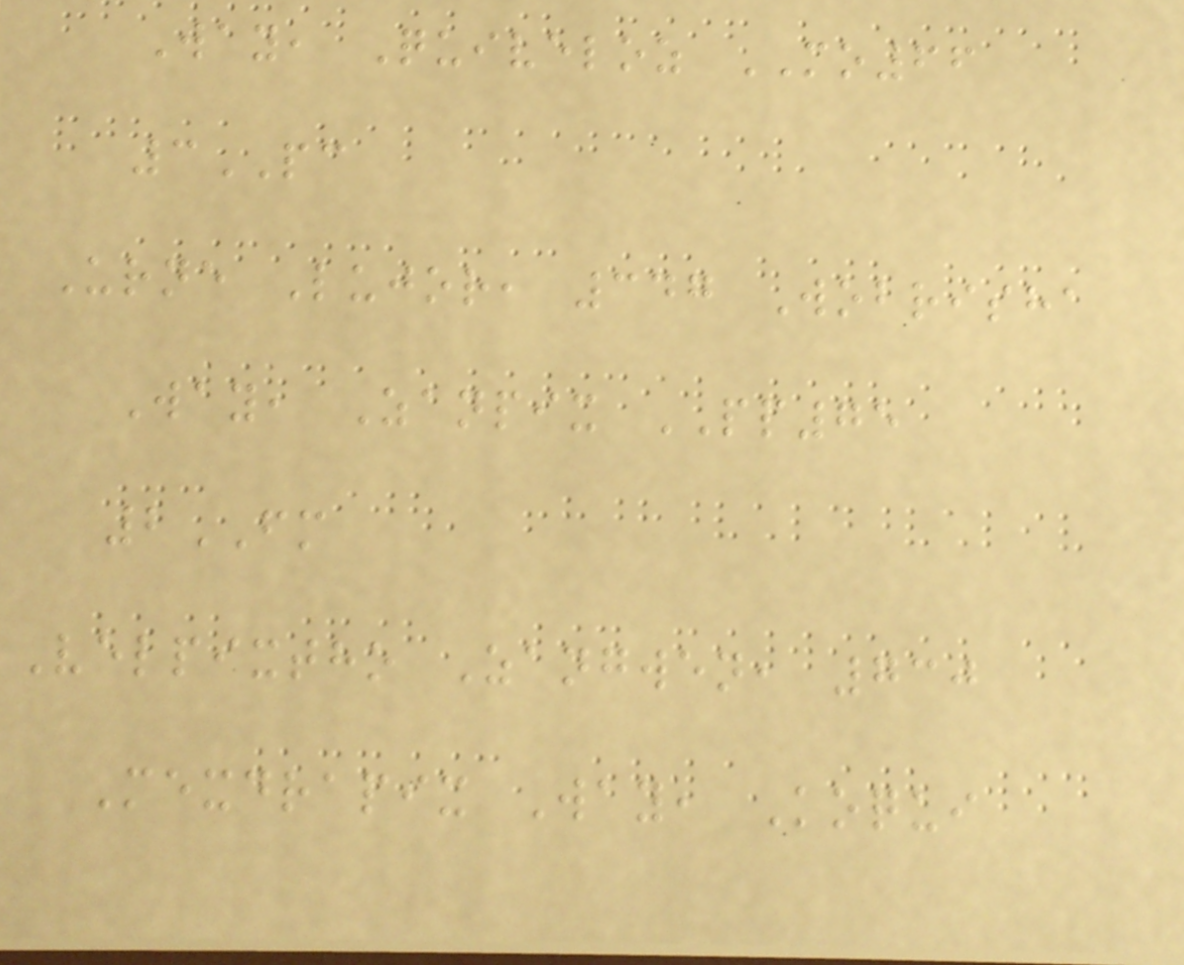Way, Quiveloz MO66
3PC
Urne Lujor, 347 Wobrisha
Way, Zanpix PP75
2FM
Velpixtho Zangwen, 730
Mexdrapix Way, Koqui
